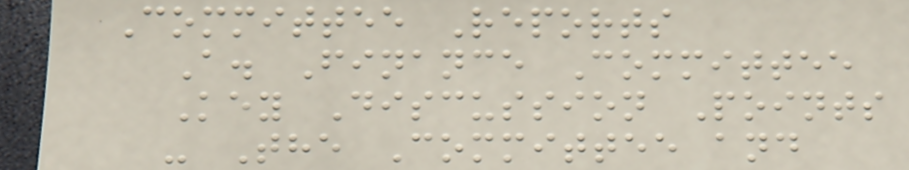Committee Reports
A. Finance Committee
Key Discussion Points
- The Committee and
